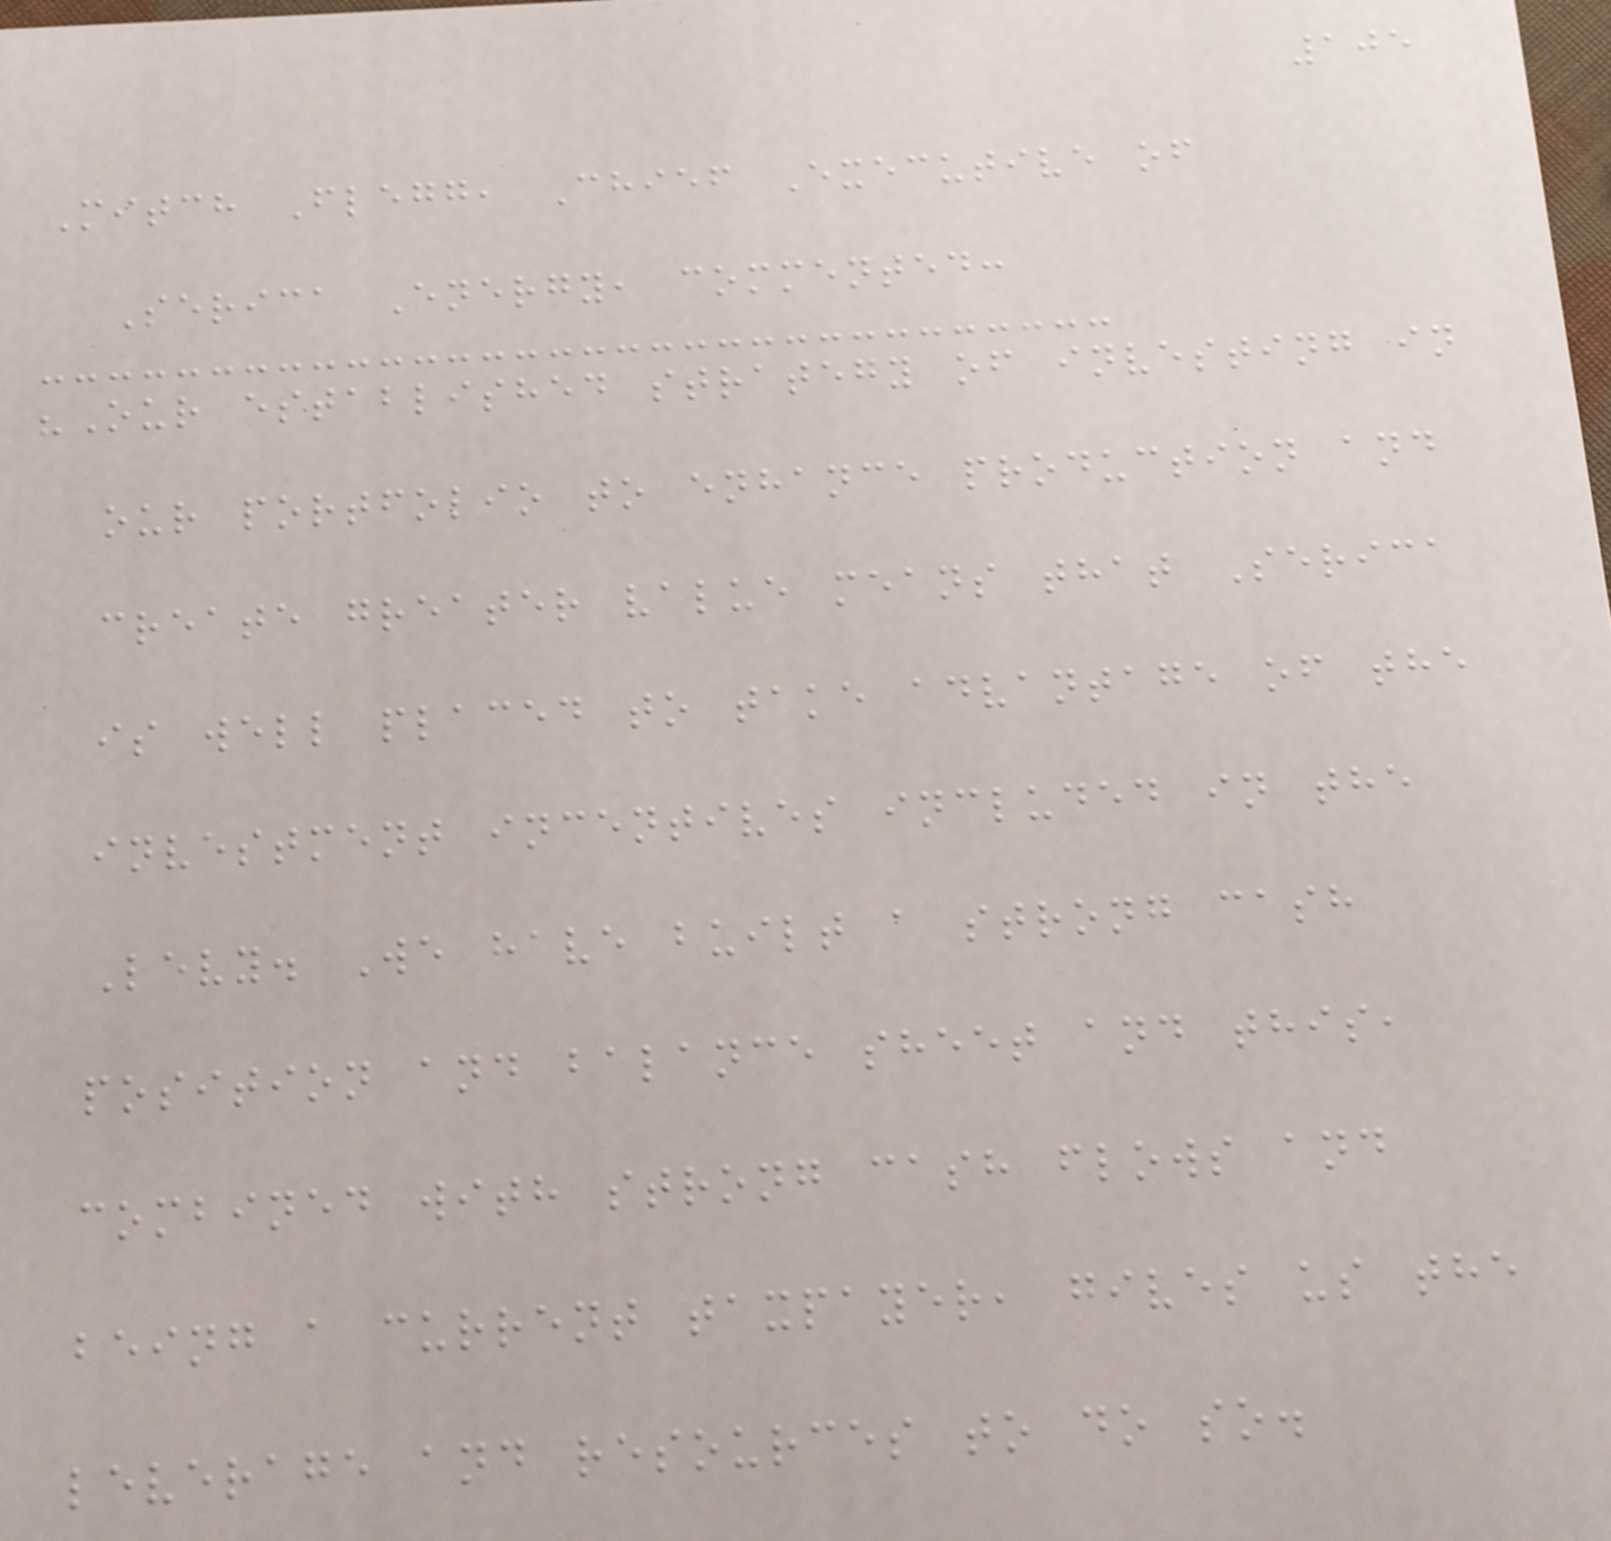105
Mitch Flegg, Chief Executive of
Serica Energy, commented:
"Our established strategy of investing in
our portfolio to enhance production and
create greater value means that Serica
is well placed to take advantage of the
investment incentives included in the
Levy. We have built a strong cash
position and balance sheet and this,
combined with strong cash flows and
being a current taxpayer, gives us the
leverage and resources to do so.
